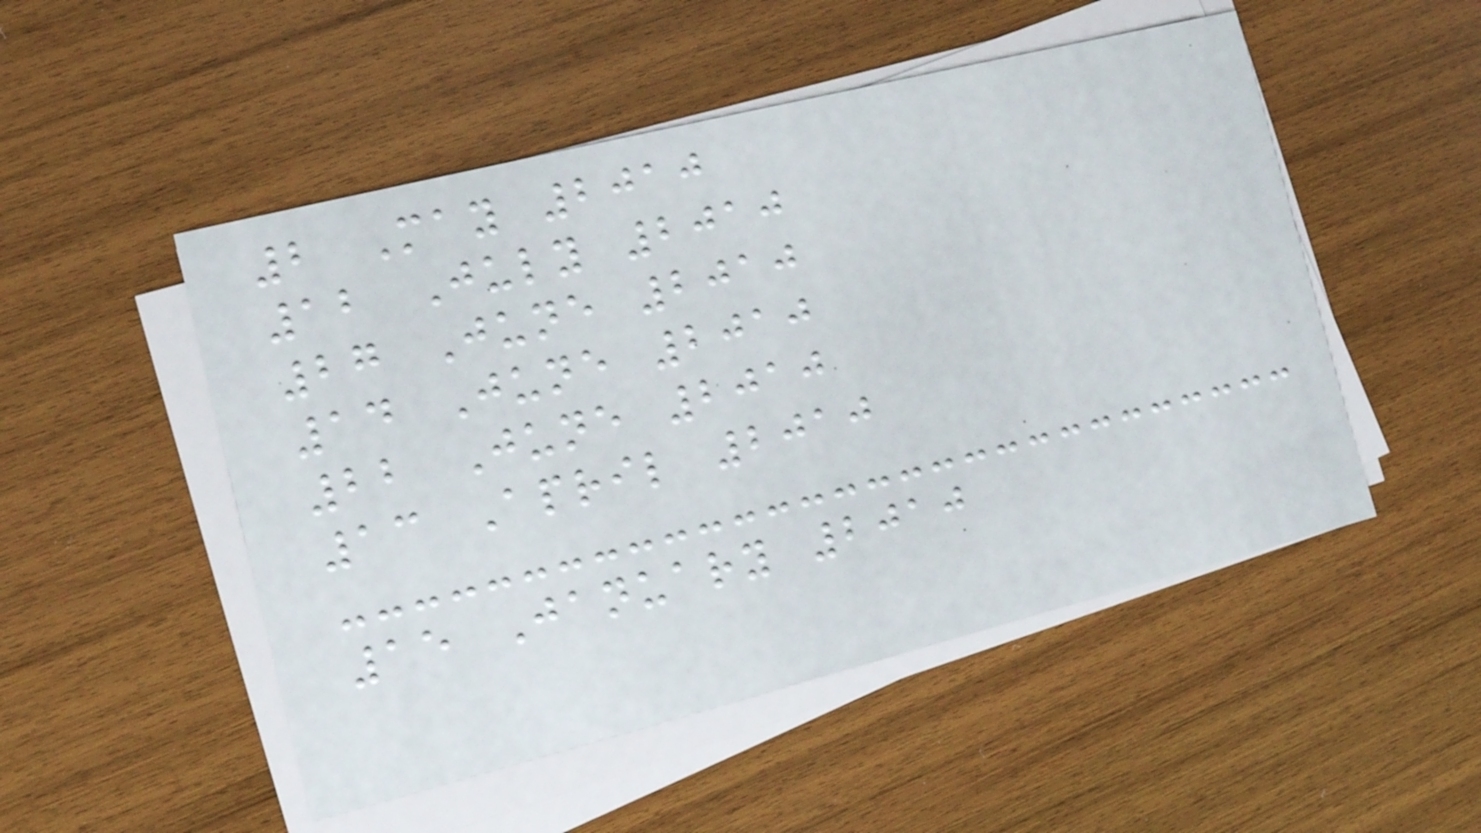2 May 2010
12 July 2010
27 June 2010
14 June 2010
22 June 2010
13 April 2010
15 January 2010
